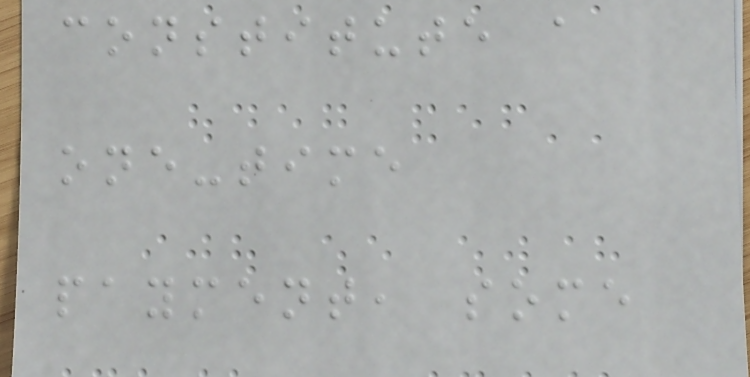constitute a
one-time
payment, some
